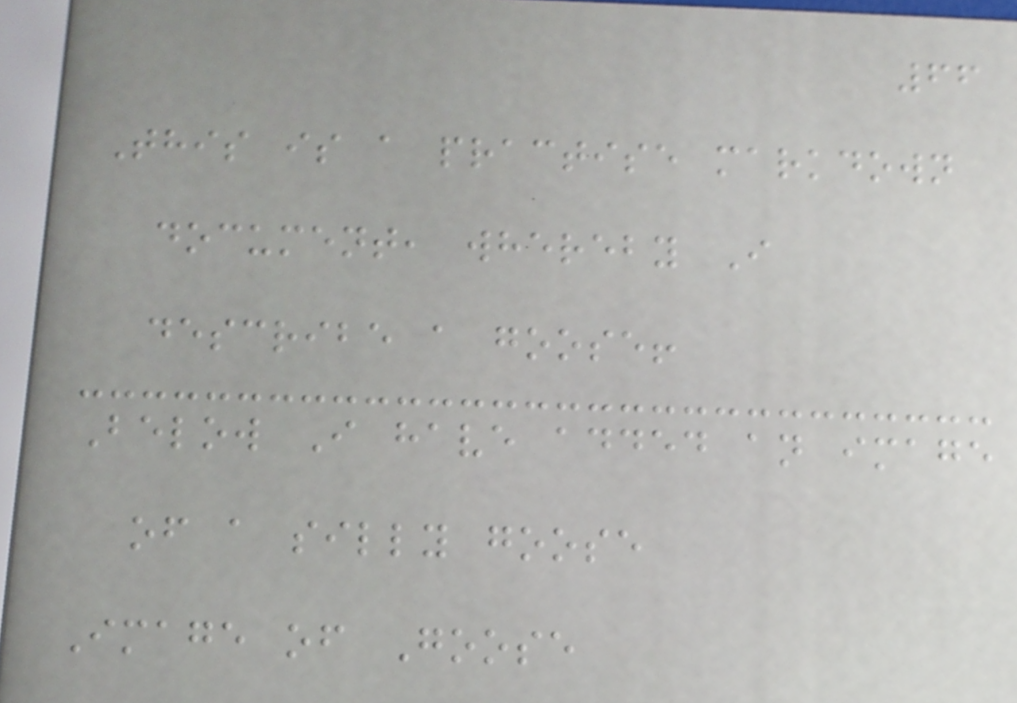66
This is a practise markdown
document, whereby I
describe a goose!
Below I have added an image
of a silly goose
Image of Goose
